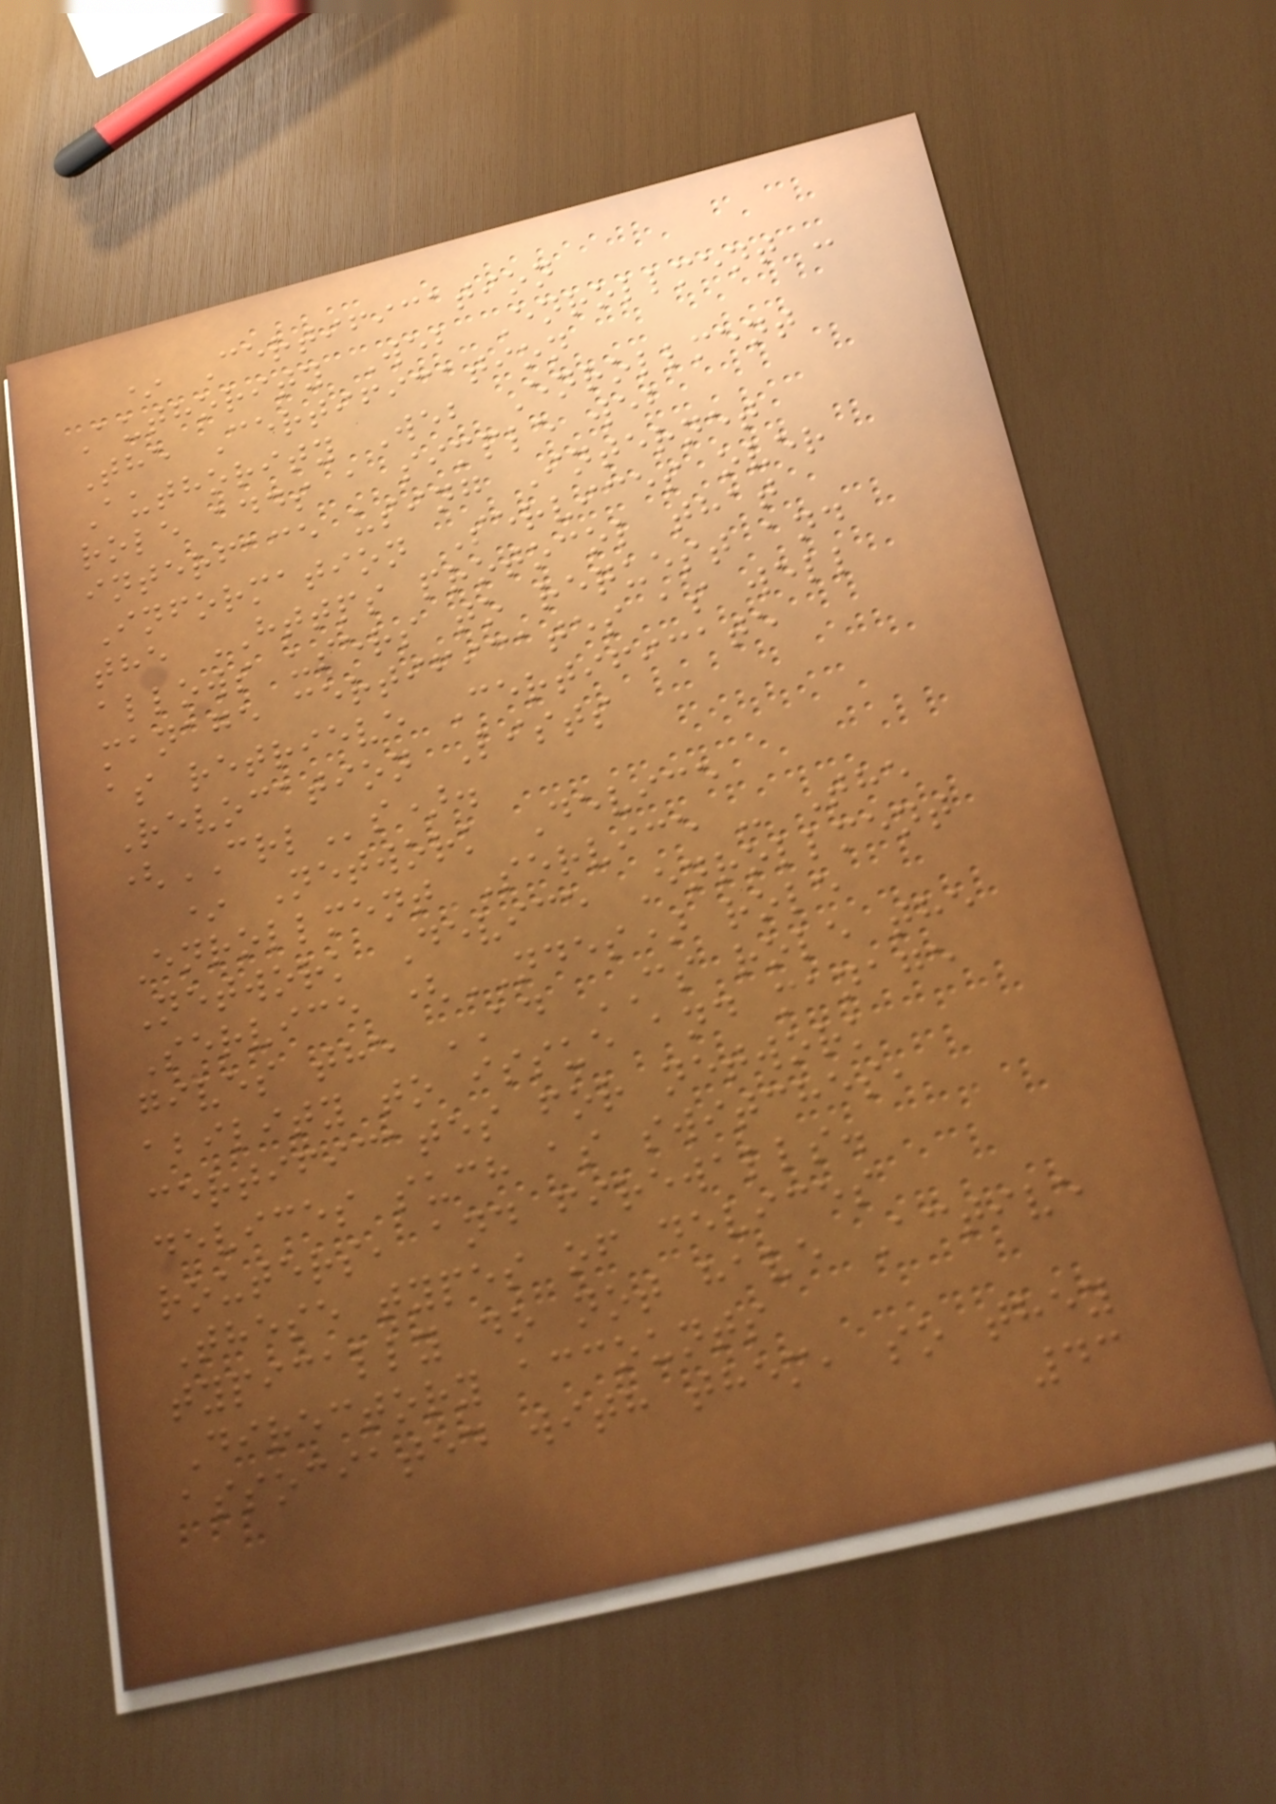* Certification
Authority Web Enrollment -
The Certification
Authority Web Enrollment
role adds a simple web
interface using Internet
Information Services over
the HTTPS protocol that
allows users to request and
manage certificates as well
as retrieve Certificate
Revocation Lists
(CRLs).
* Network Device
Enrollment Service - The
Network Device Enrollment
Service (NDES) role
gives the AD CS role the
ability to issue and manage
certificates for network
devices such as switches,
routers, and firewalls.
These types of devices
typically do not have Active
Directory accounts
associated with them, so they
43
